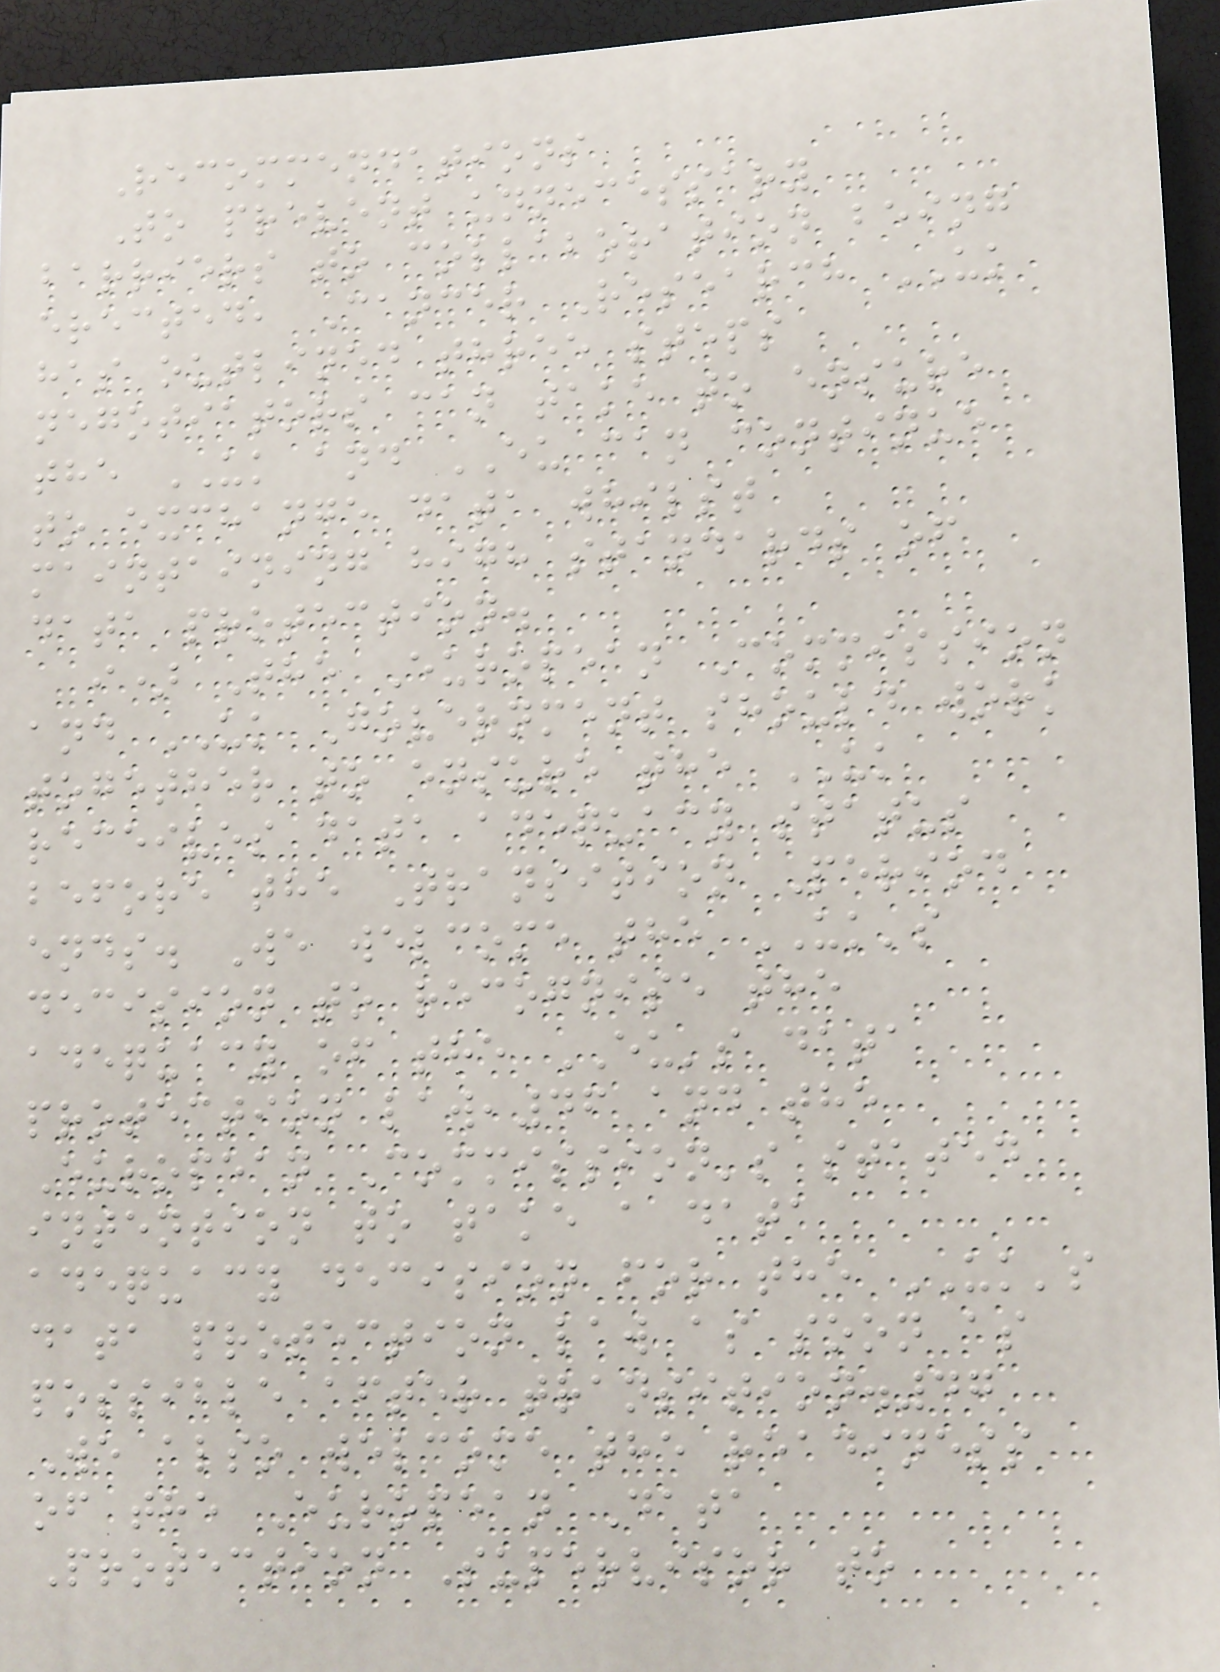Recommendations
To prevent unnecessary
barriers to collaboration being
erected, Cancer Research UK
has outlined three steps
negotiators can take to ensure
the UK and EU can continue
to exchange data whilst
maintaining high standards of
data protection.
i) The European Commission
and UK Government should work
together to ensure the UK
receives data adequacy status
before the Transition Period
ends. We welcome the UK's
decision to recognise the
adequacy of the EU's data
protection law,46 and the
European Commission's stated
intention to take a data
adequacy decision for the UK's
data protection law as soon as
possible after transition.47
We also welcome the readiness
of the European Data
Protection Supervisor to
